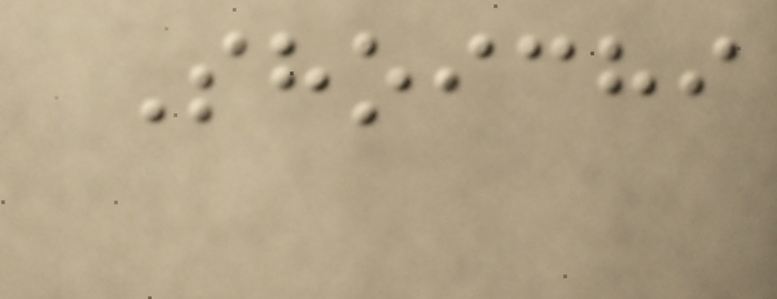Shoichi
